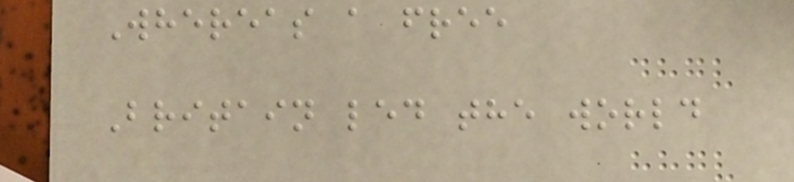Whereas a free
Britain led the world
